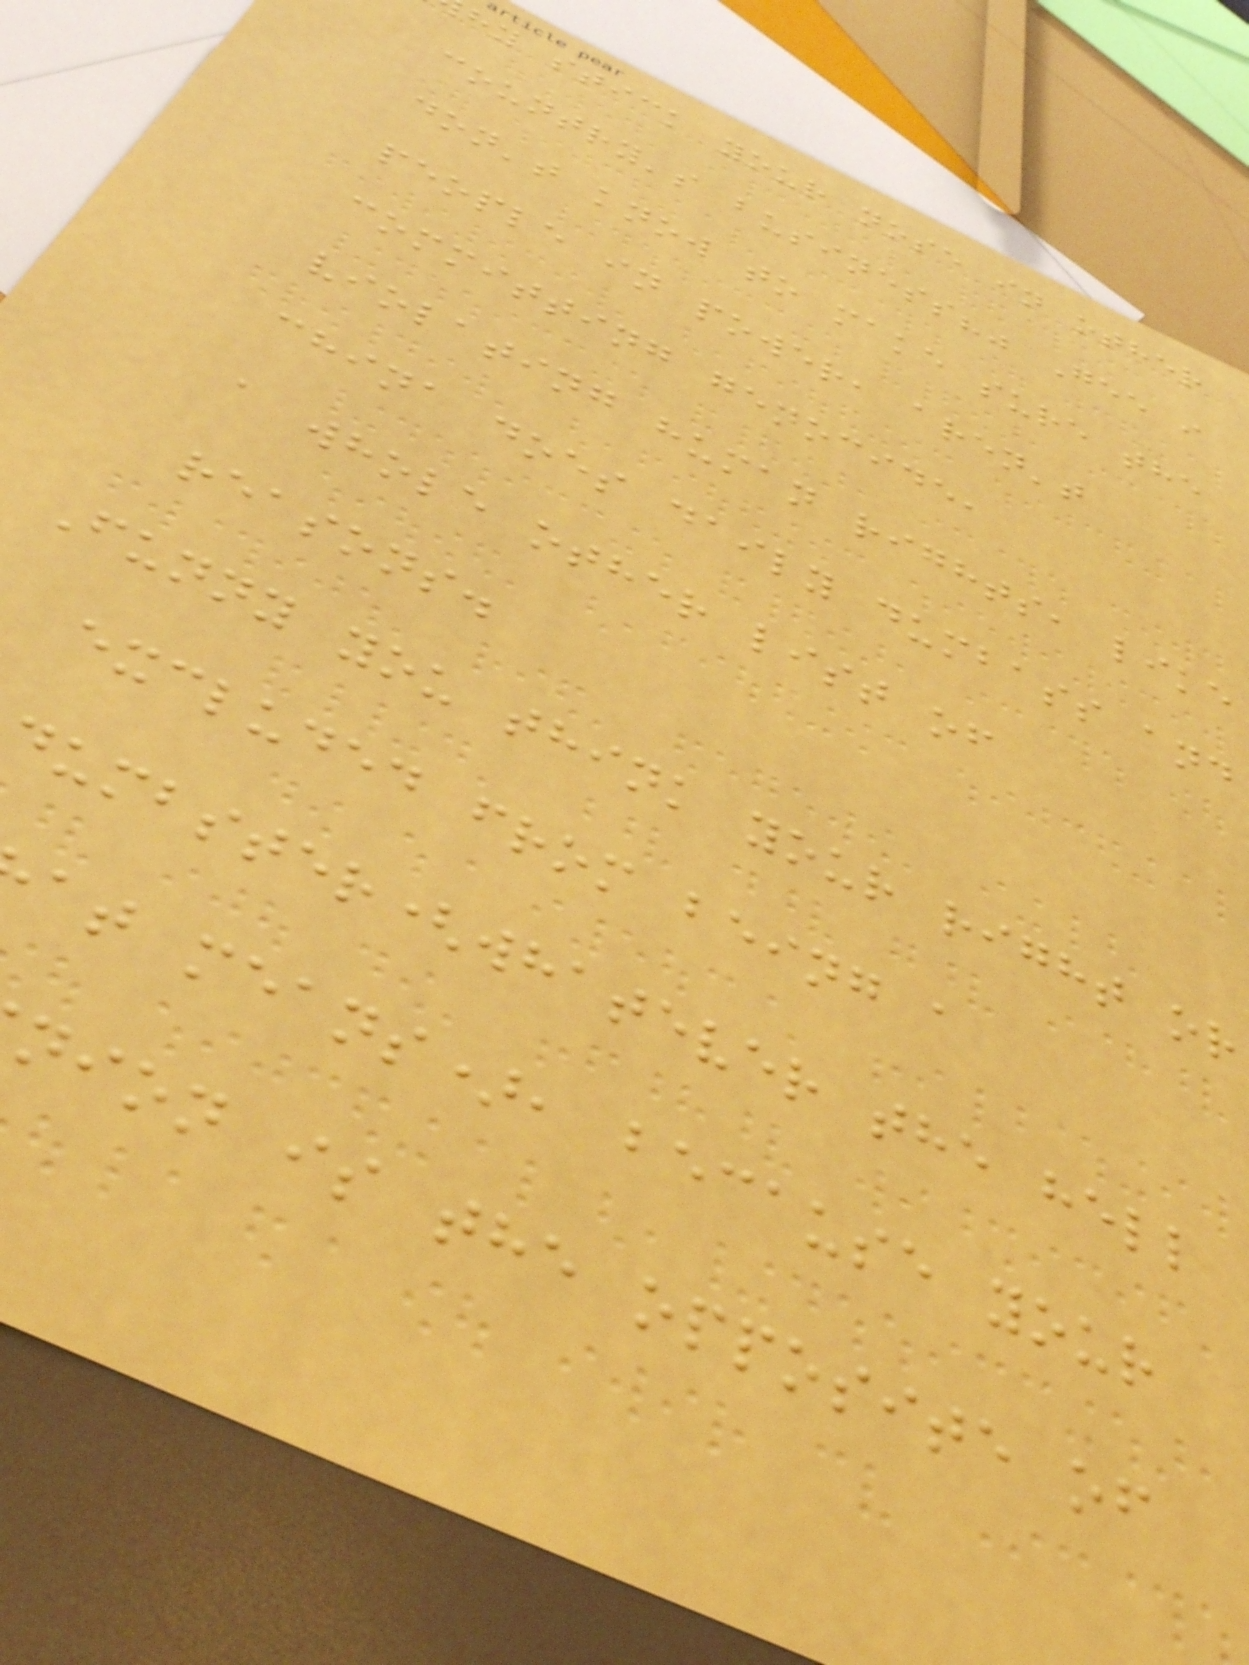hy stick your nose in other
country's business?" Gee i
don't know to make sure the
people in power, aren't
committing genocide,
violating human rights, like
china does daily dumbass and
a whole other list of
reasons.
Funny you think your right or
excluded from being a
dumbster(whatever the hell
at means), because your
nion is the opposite of
